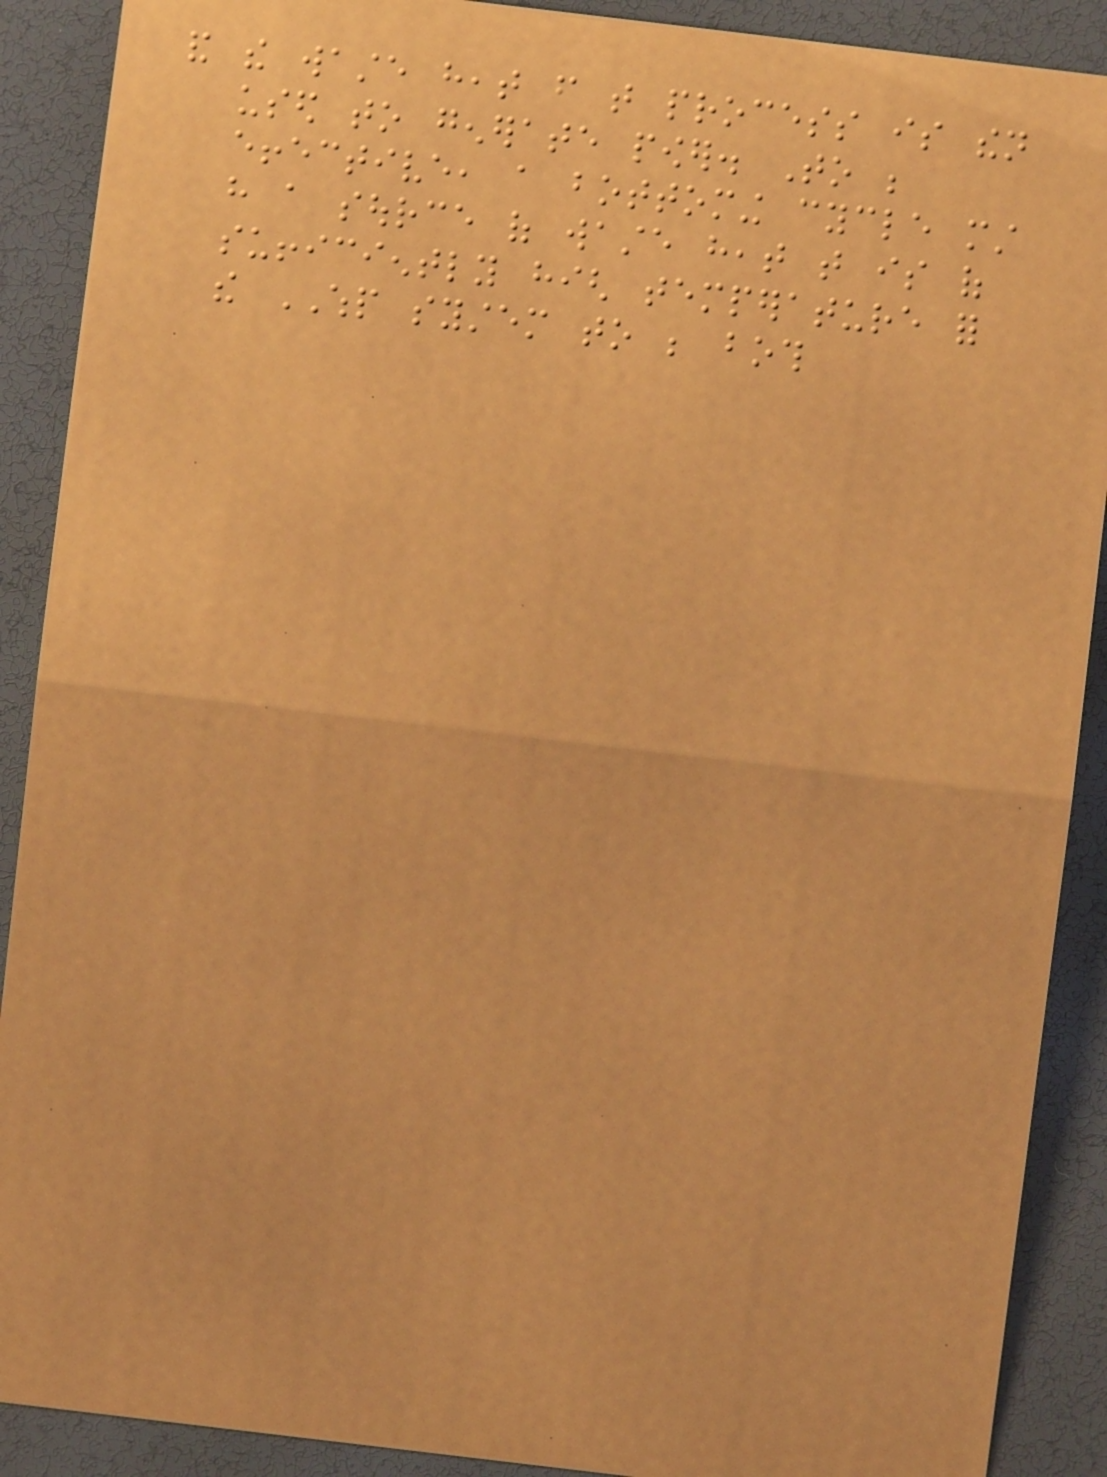and the waste heat from that process is then
used to generate power. To be
effective, a bottoming cycle must
have a source of waste heat that is of
sufficiently high temperature for
the WHP system to be both
